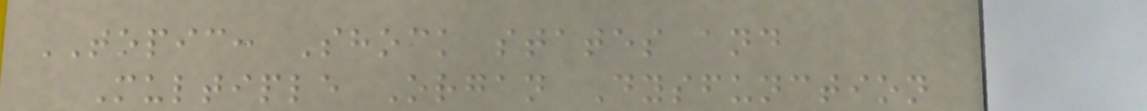TOPIC: Shock states and
Multiple Organ Dysfunction
